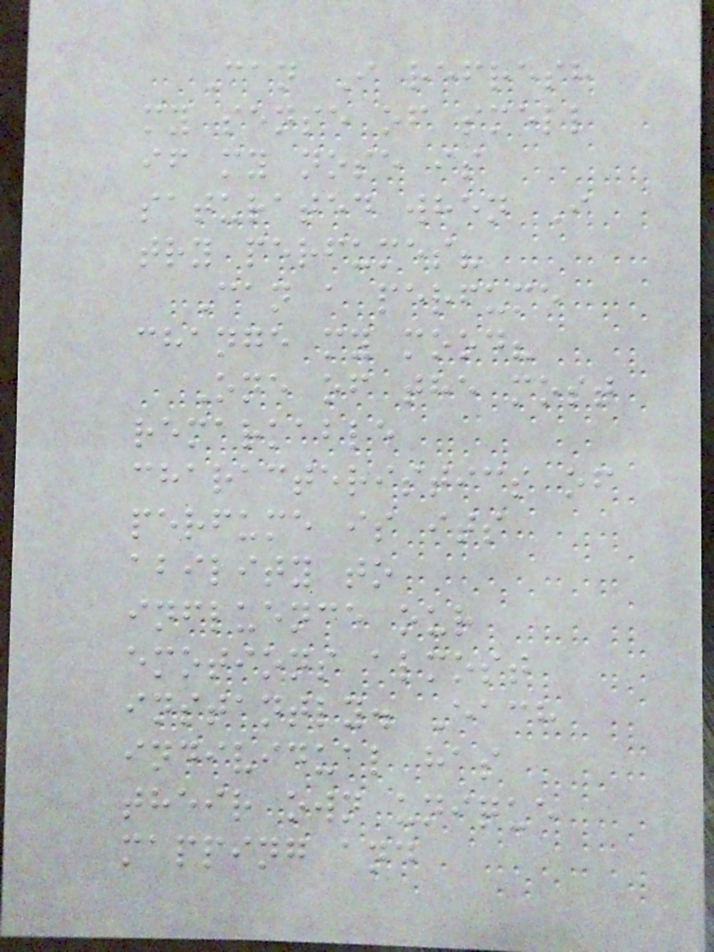Can I refresh
my sense of smell
if my nose is
saturated when I
try perfumes?
Can a perfume
change my mood?
One of the most
remarkable
characteristics of
perfume is its
ability to
influence our
emotions almost
instantly. Each
individual has
their own unique
mapping and
